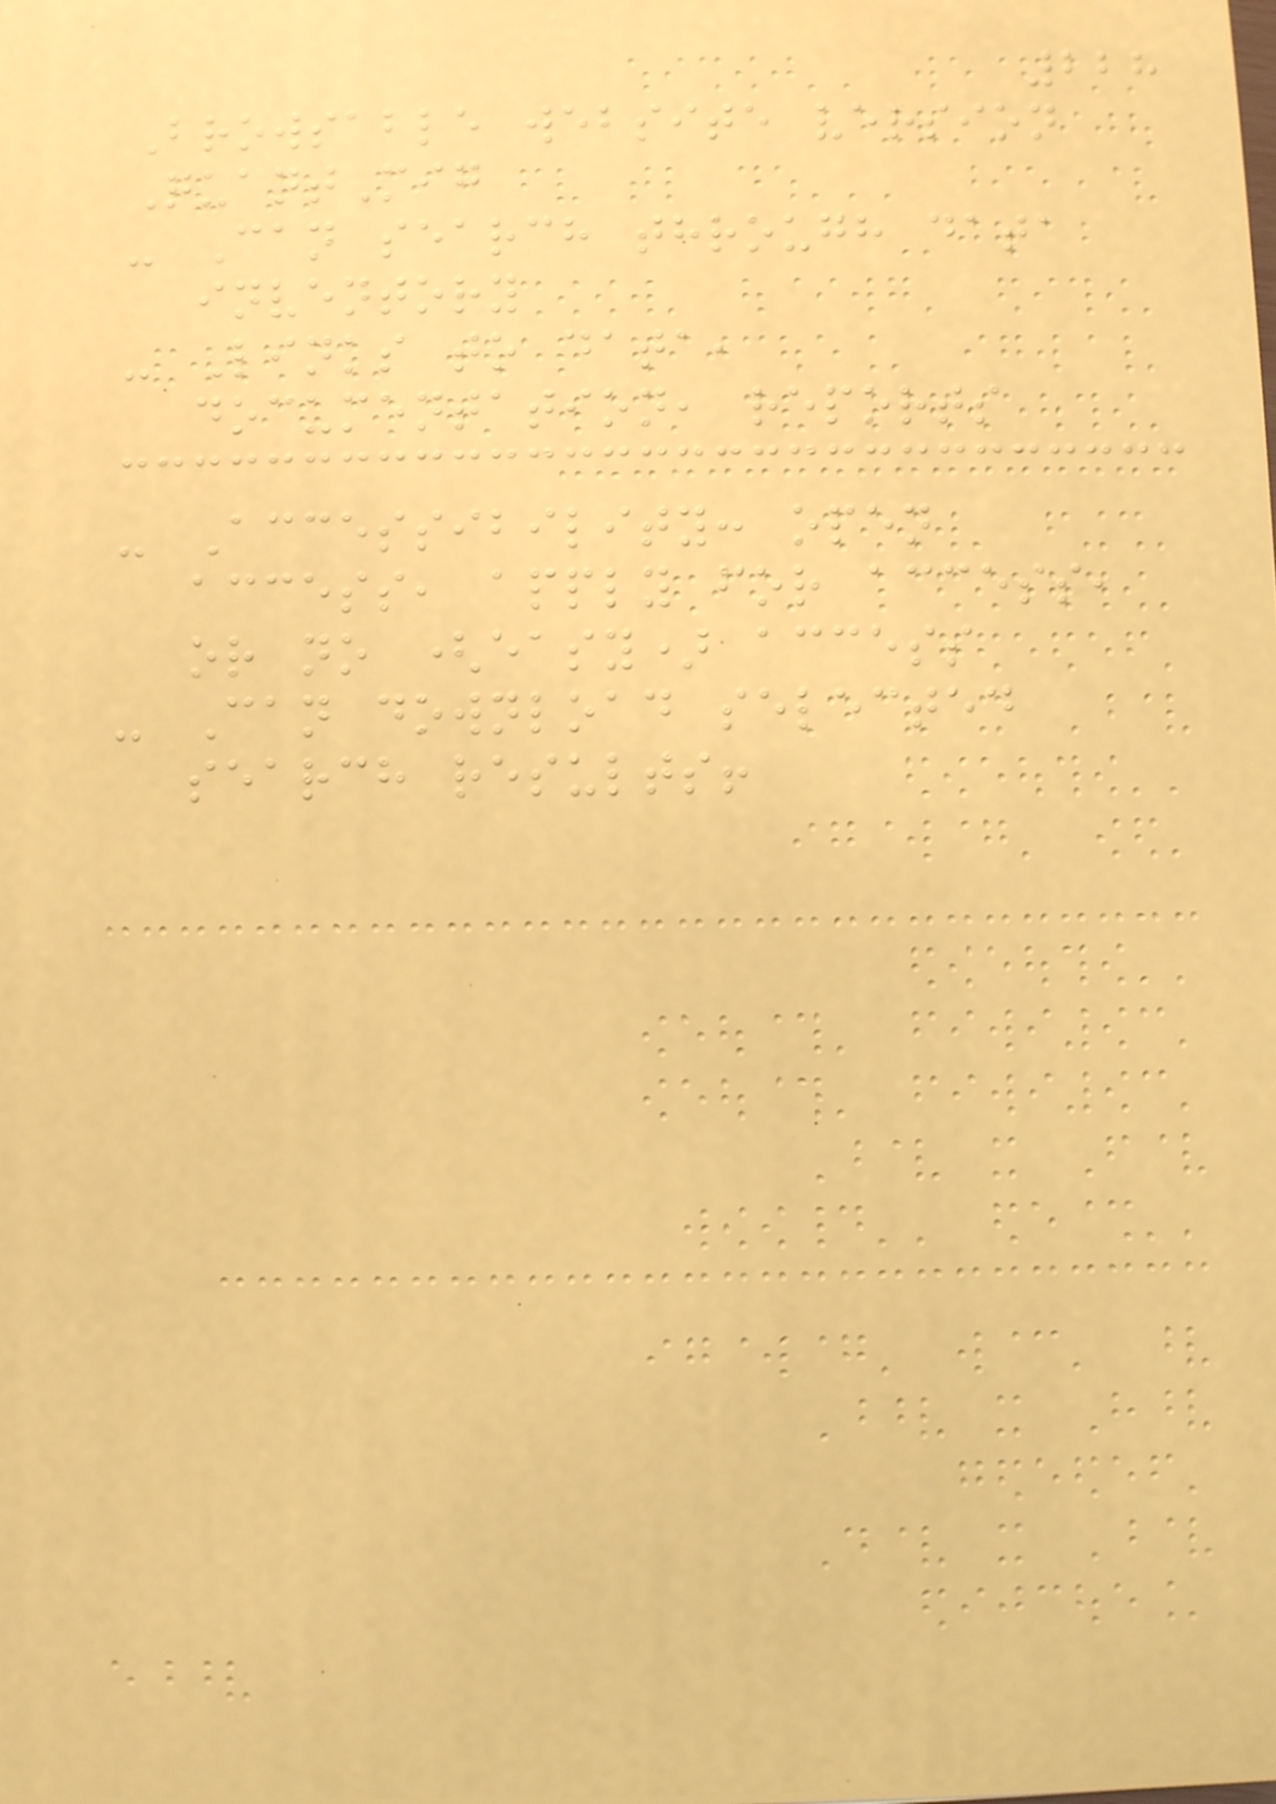228
Browsable website version
QuantMig
- Can search through data
inventory
- Links to data,
documentation, reports
- Accessibility: open
access, apply for access,
or no (easy) access
- Can download selected
search results!
